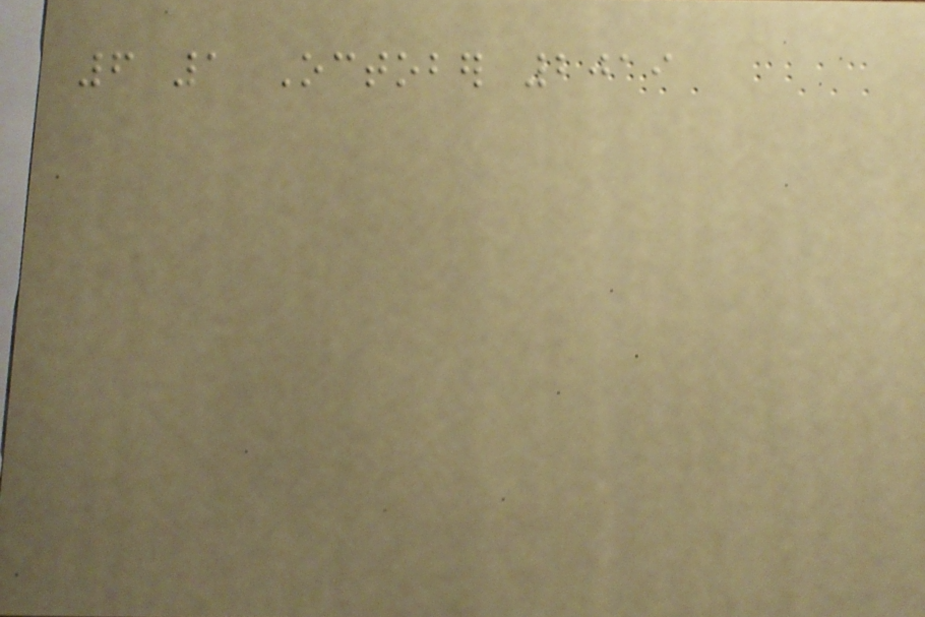6 1 October 2019
